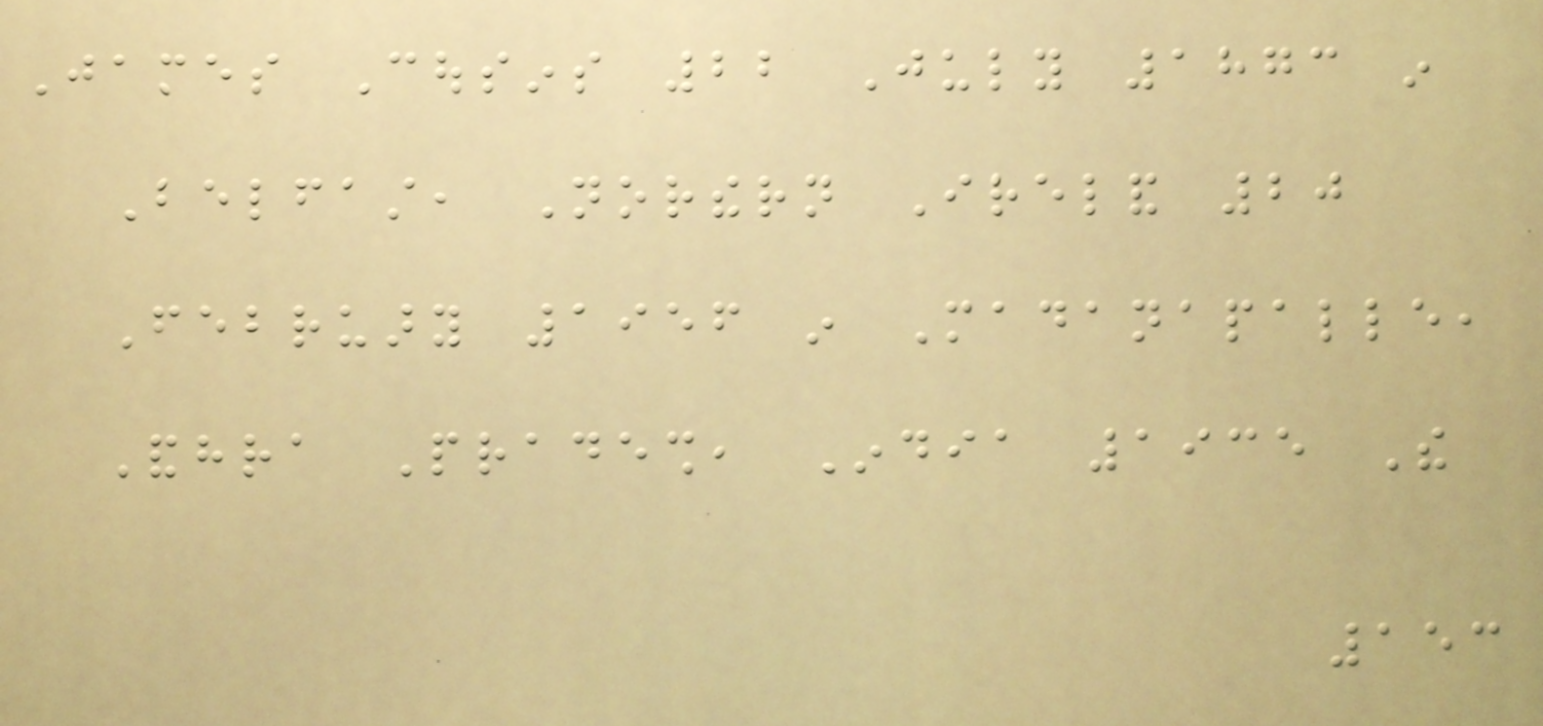James Cousins 22 July 1873 in
Belfast, Northern Ireland 20
February 1956 in Madanapalle,
Andhra Pradesh, India 1935 The
153
